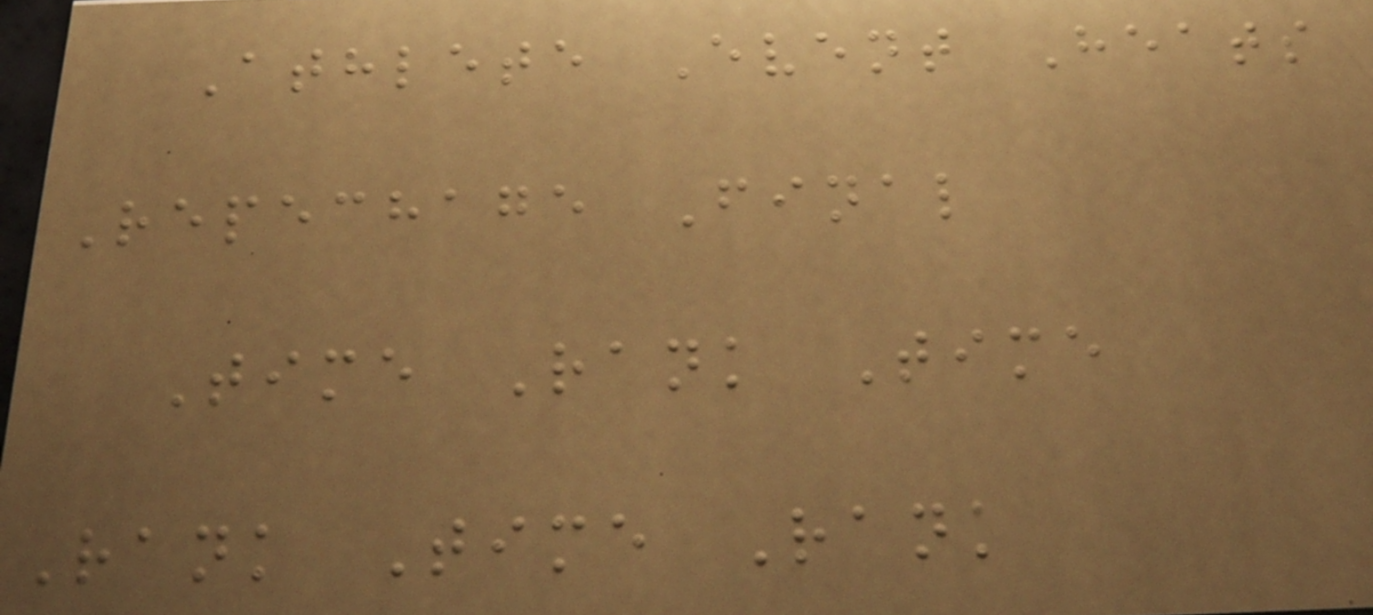Athlete Event Heats
Repechage Final
Time Rank Time
Rank Time Rank
